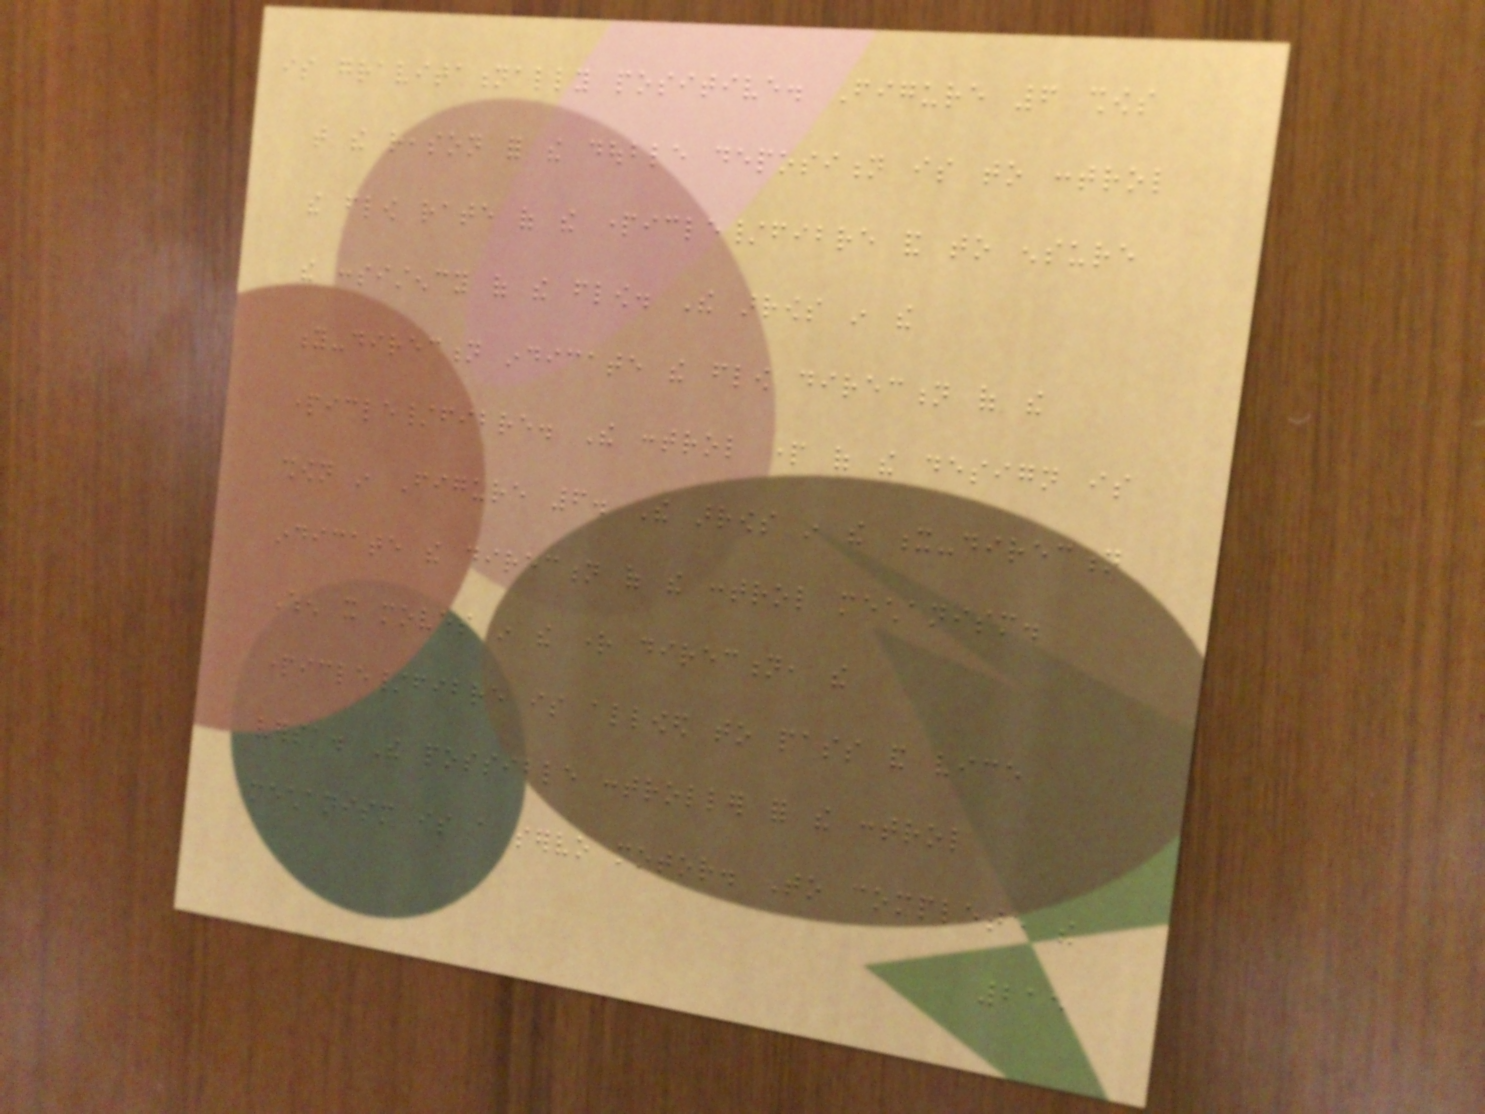is gravitationally positive. Figure 6 shows
that the reason for the double deposition is to control
the flow rate of the particle/fibre and to ensure
the consistency of the flow. The arrows in the
y-direction indicate the flow direction of the
particle/fibre. The control part of the design is
shown in Figure 6. The arrows in the x-direction
indicate the direction of the control mechanism.
When it moves in the right direction, the
particle/fibre is allowed to pass and vice
versa. The possible controller for the control
mechanism is a servo motor. To complete the
215
